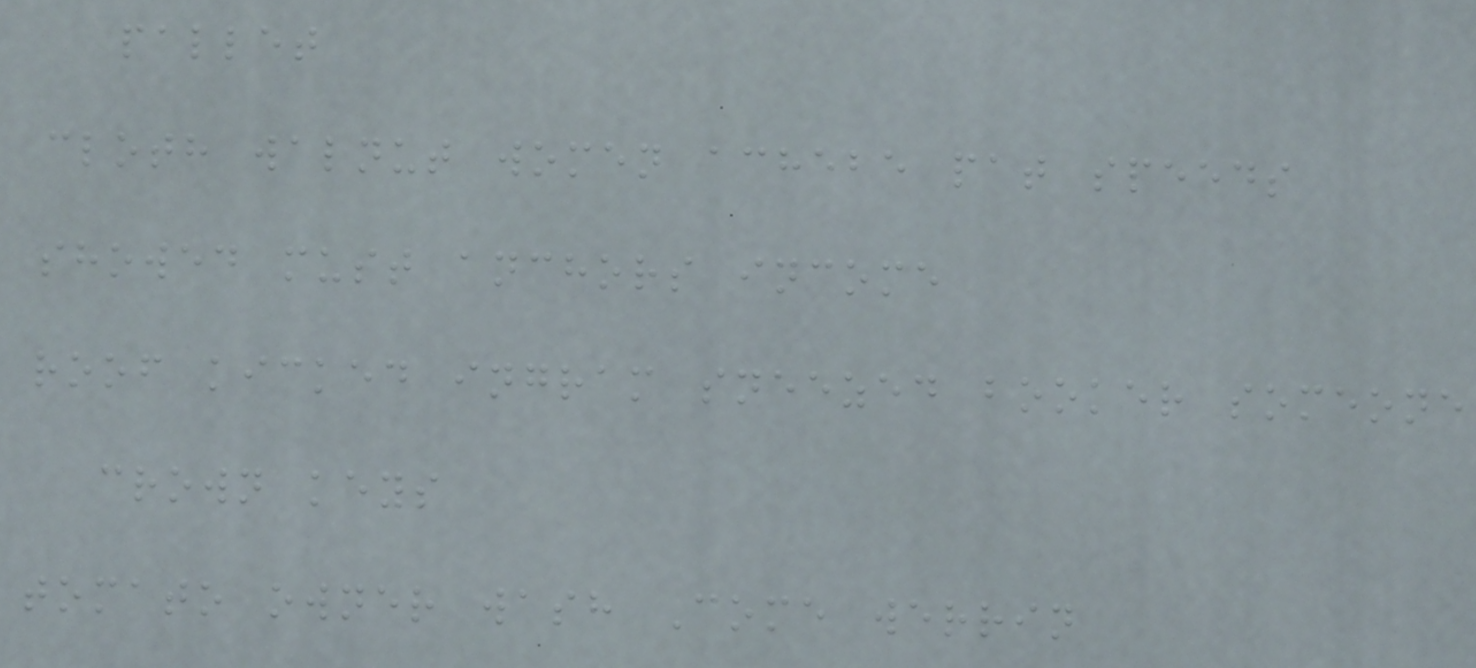pallet
cloth walnut women achebe pat speeds
showed must anchors income
roof kicked ingram sneezed booker someone
crown keys
tomato owner wash Come werrin
